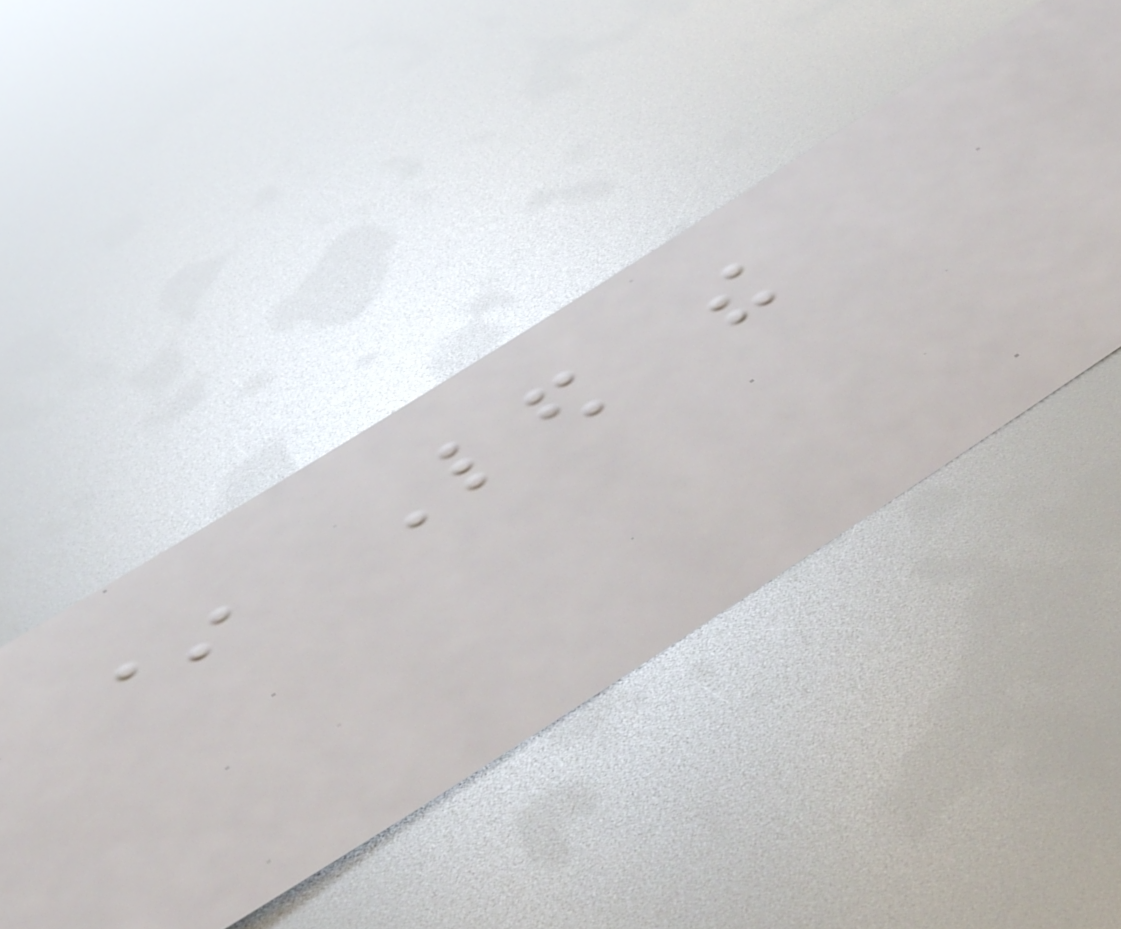* Led the
